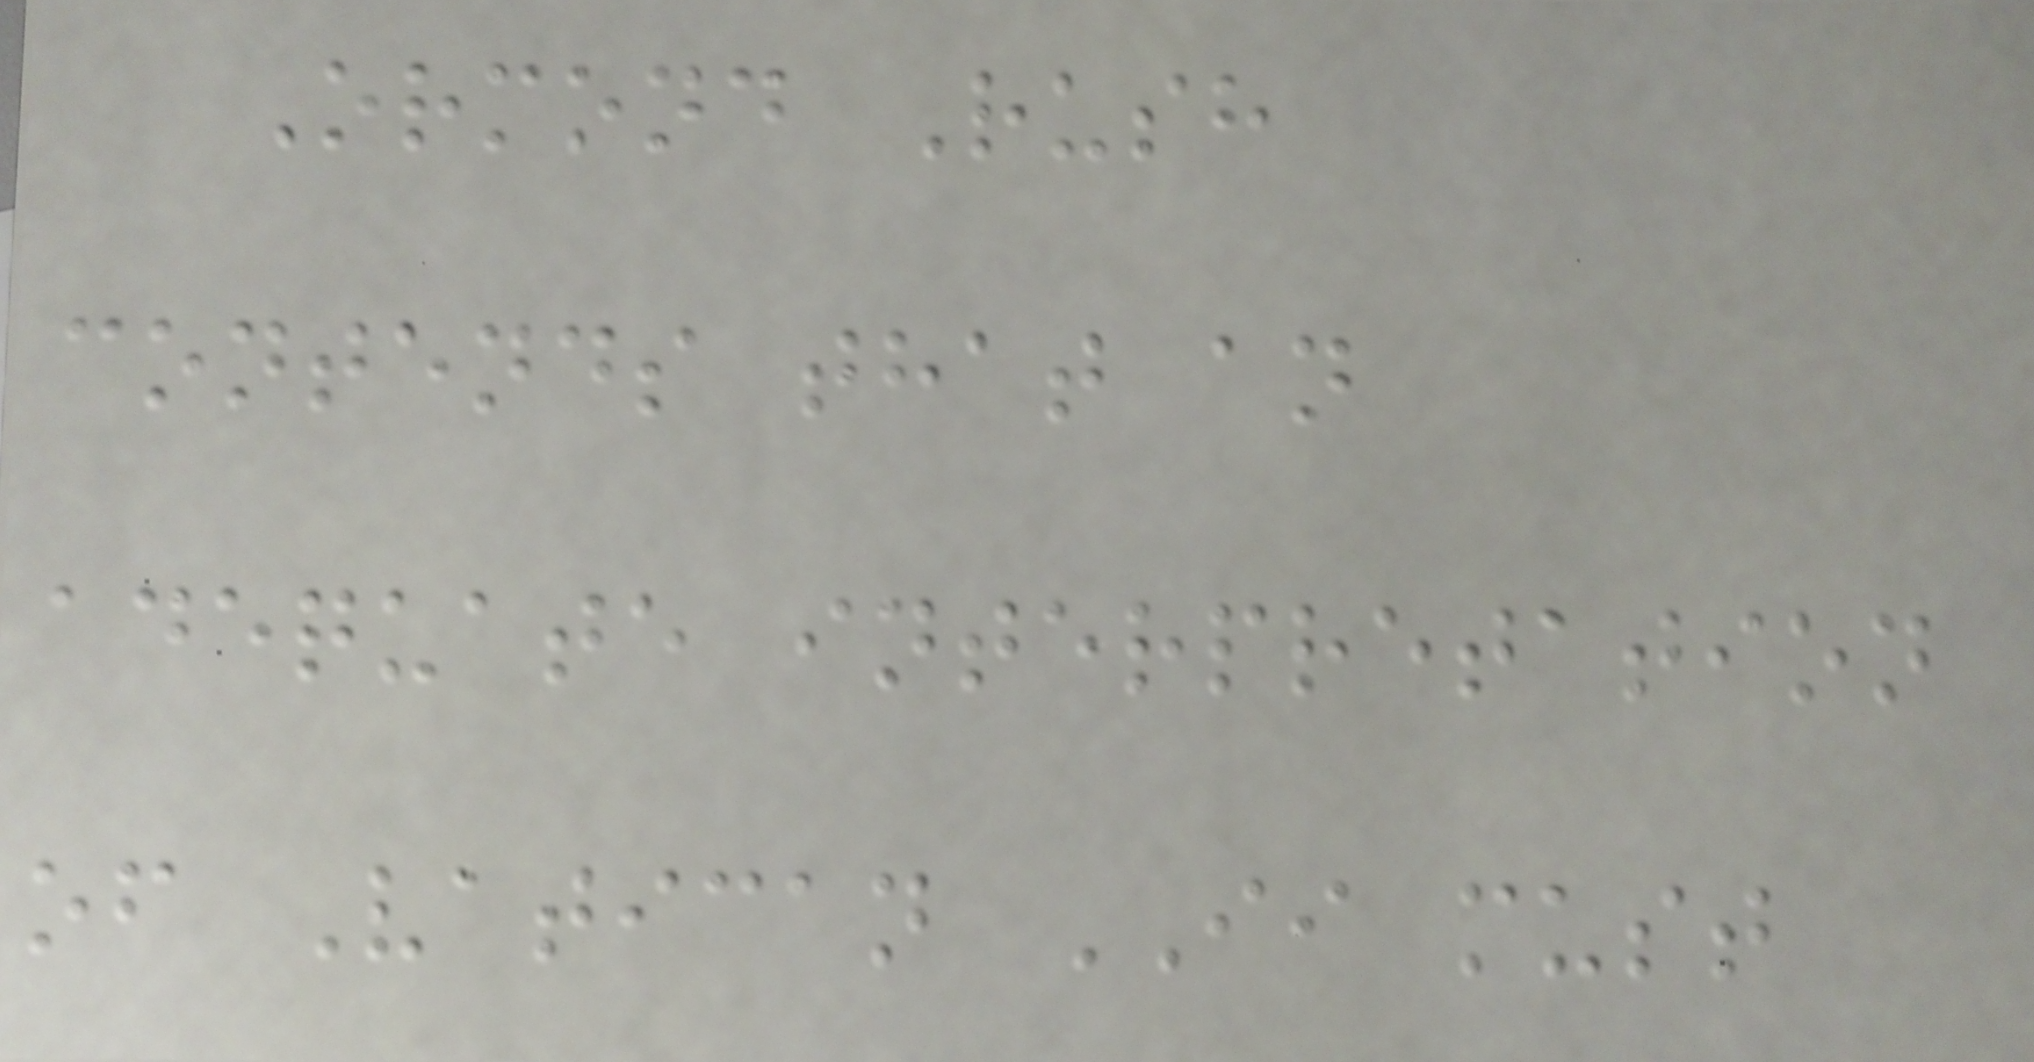Ormond Rush
contends that an
adequate interpretation
of Vatican II must
